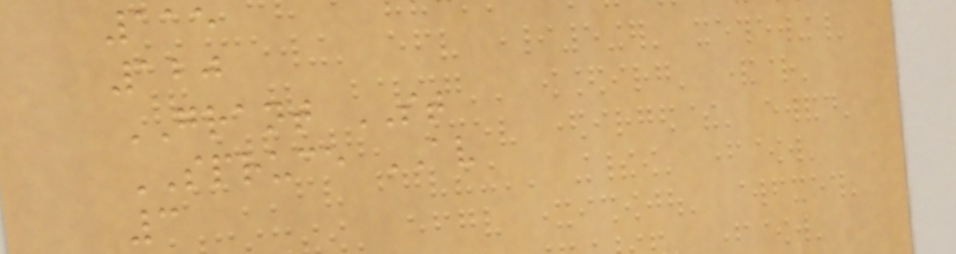115
120
GRANT ST
SPRUCE AV
3
